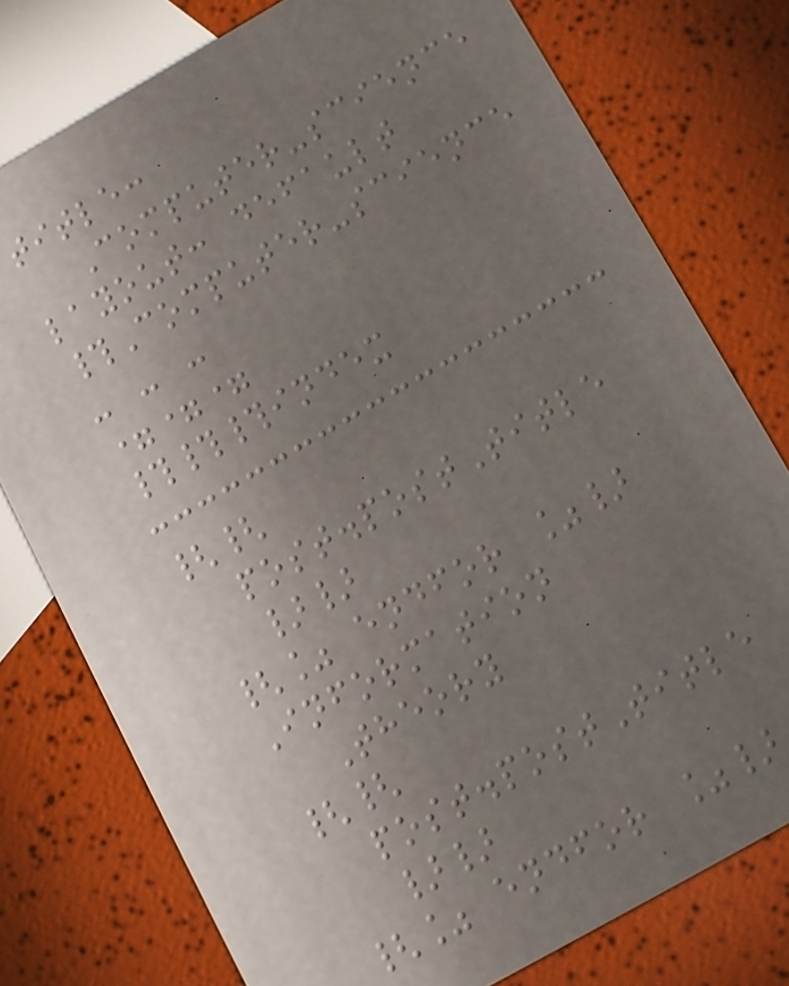title:
Computer-science
layout: default
#Computer-science
- - -
===
###index
{{
post.postTitle
}}
{% endfor %}
Information
Theory
{{
post.postTitle
}}
{% endfor %}
